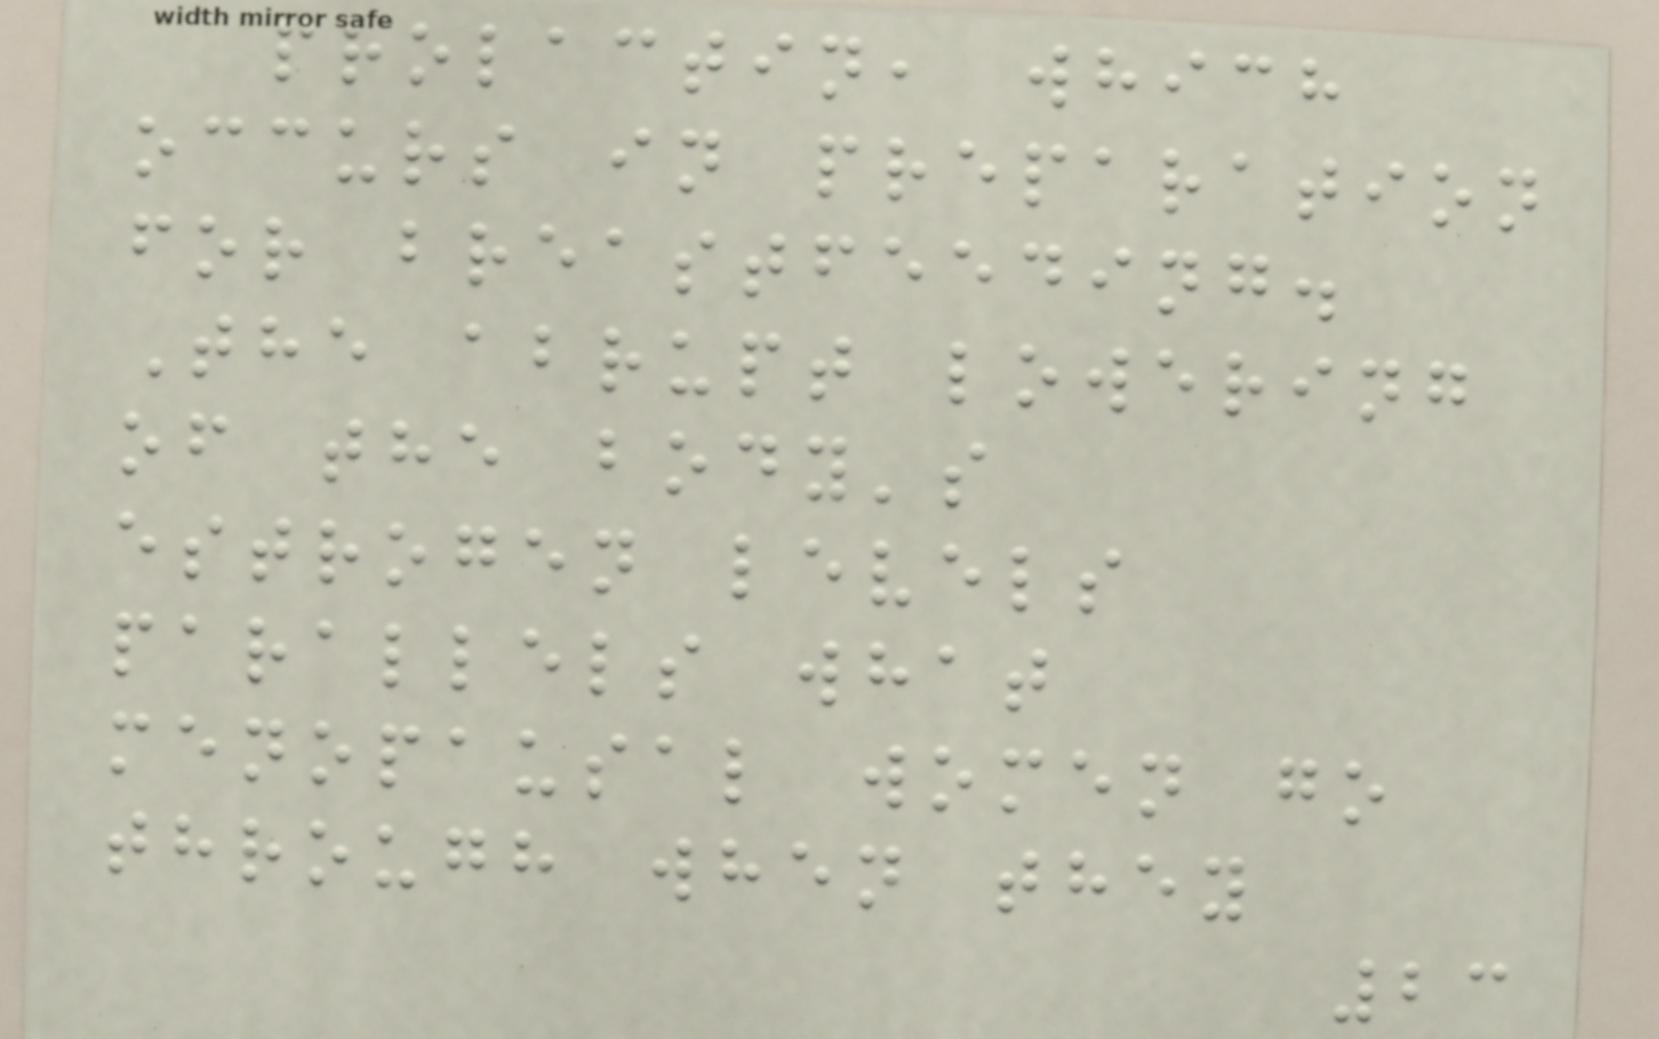prolactin, which
occurs in preparation
for breastfeeding.
The abrupt lowering
of the body's
estrogen levels
parallels what
menopausal women go
through when they
23
